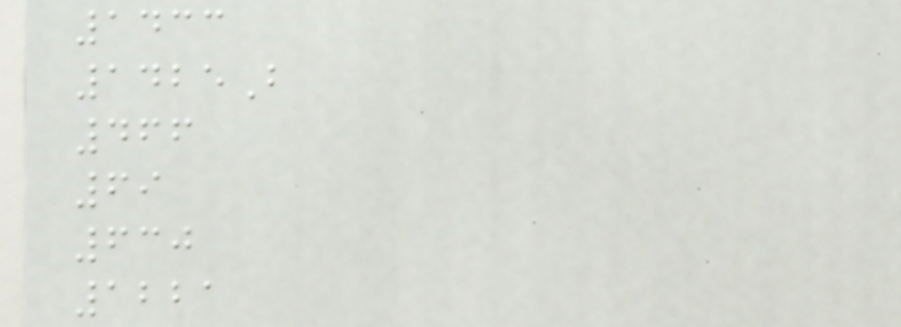1433
1425B
466
69
630
1221
